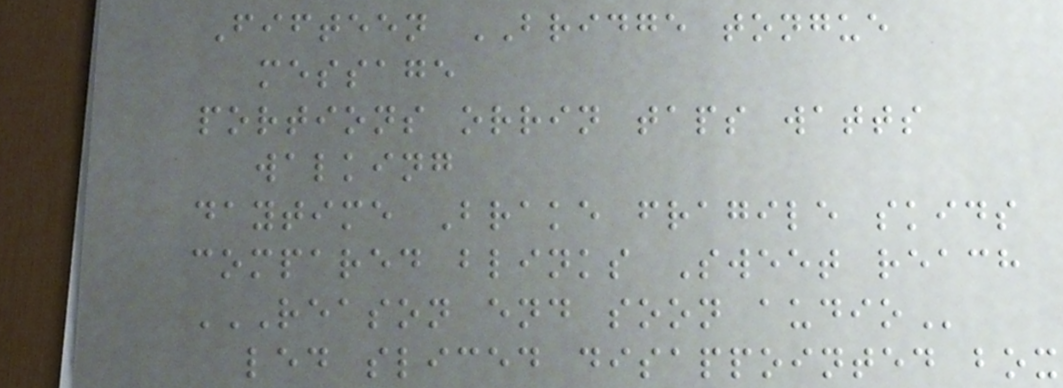Fifteen BRIDGE tongue
message
portions orrin taps watts
walking
daytime Brake fragile skids
compared blinks Sweet reach
REASON END SOON AUDIO
led sliced disappointed box
